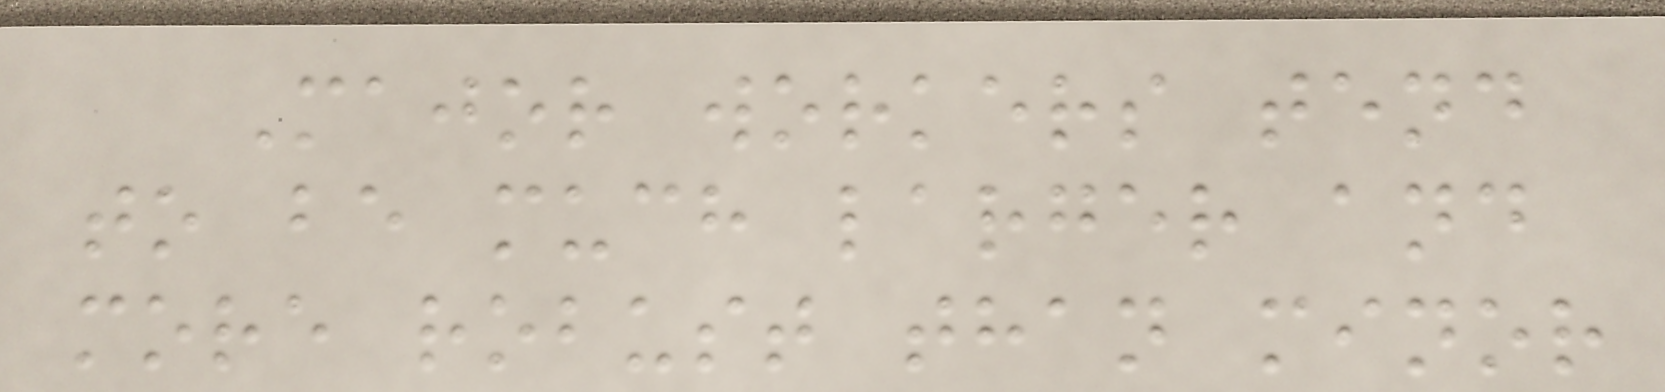Major workers tend
to be much larger and
more robust than minor
